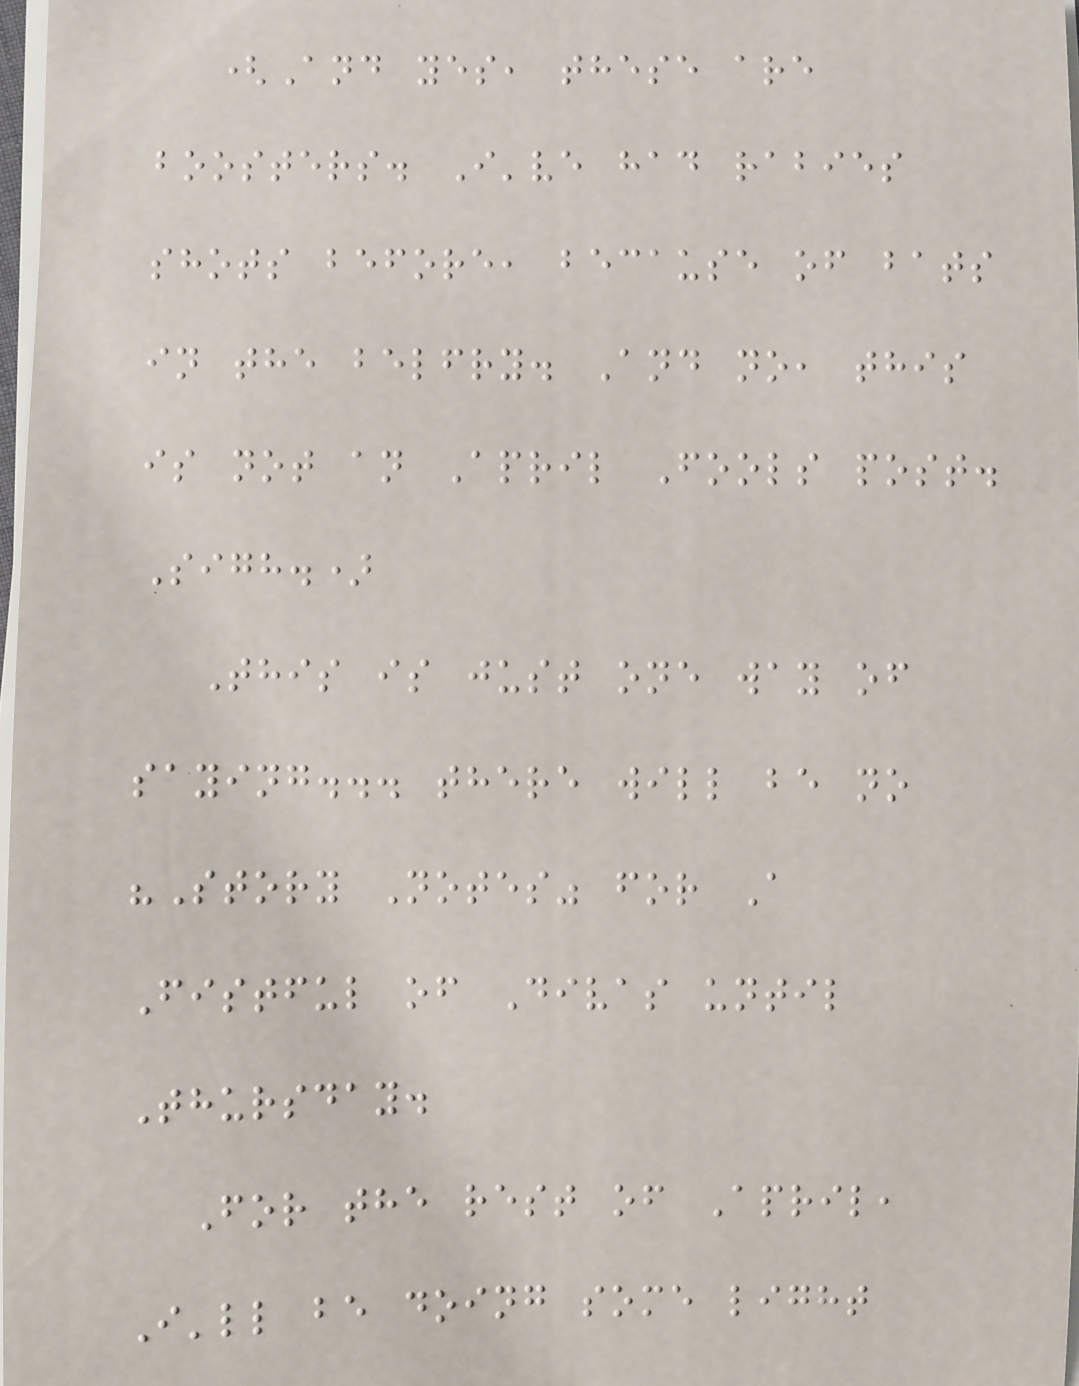(And yes, these are
boosters. I've had rabies
shots before, because of bats
in the belfry. And no, this
is not an April Fools post.
Sigh.)
This is just one way of
saying... there will be no
"Story Notes" for A
Fistful of Divas until
Thursday.
For the rest of April,
I'll be doing some light
